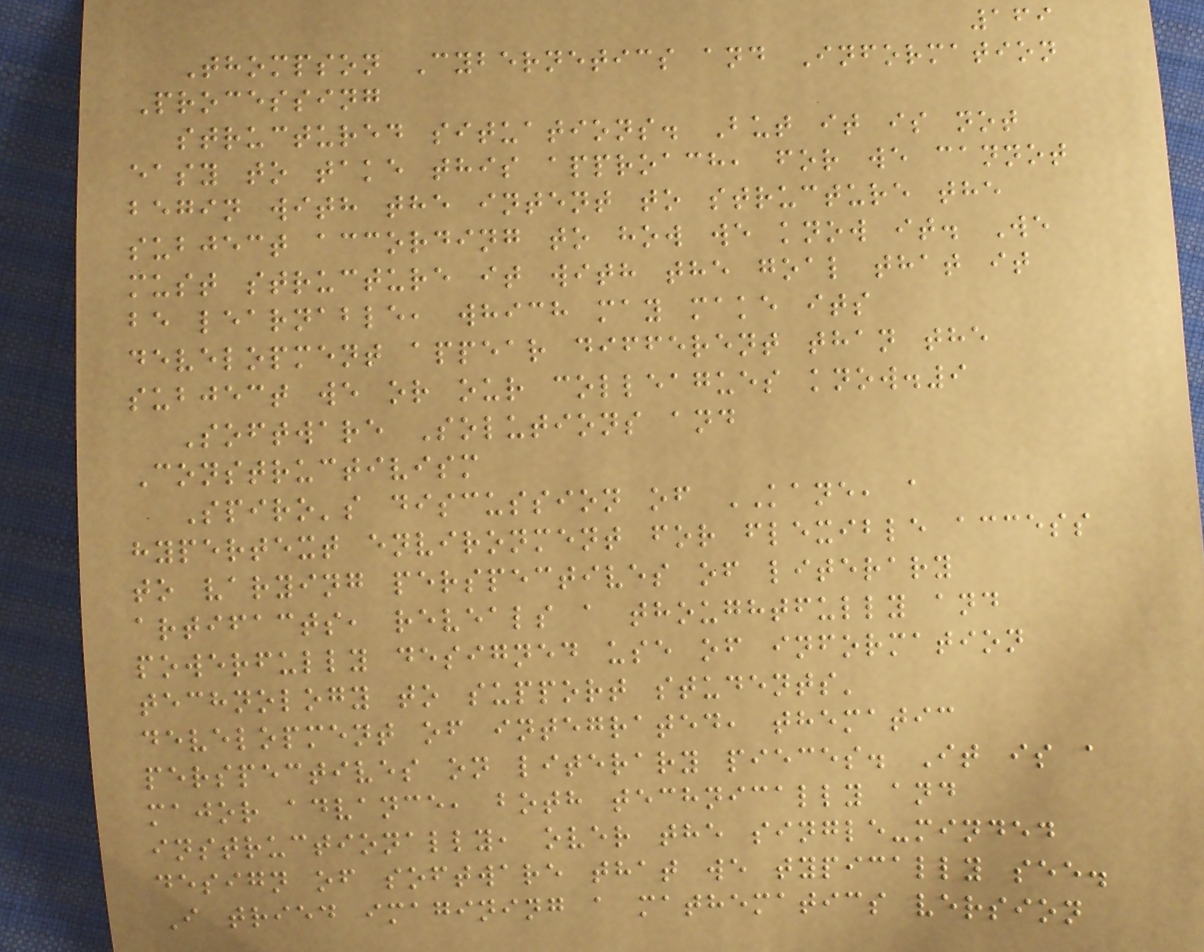169
Thompson Cybernetics and Information
Processing
structured situations. But it is not
easy to take this approach, for we cannot
begin with the intent to structure the
subject according to how we know it. We
must structure it with the goal that it
be learnable, which may make its
development appear different than the
subject we or our colleagues know.9
Software Solutions and
Constructivism
Spiro's discussion of KANE, a
hypertext environment for flexible access
to varying perspectives of literary
artifacts, reveals a thoughtfully and
powerfully designed use of information
technology to support students'
development of integrated, thematic
perspectives on literary pieces. It is a
major advance, both technically and
instructionally, over the single-minded
design of software that we typically see.
I tried imagining a mathematics version
